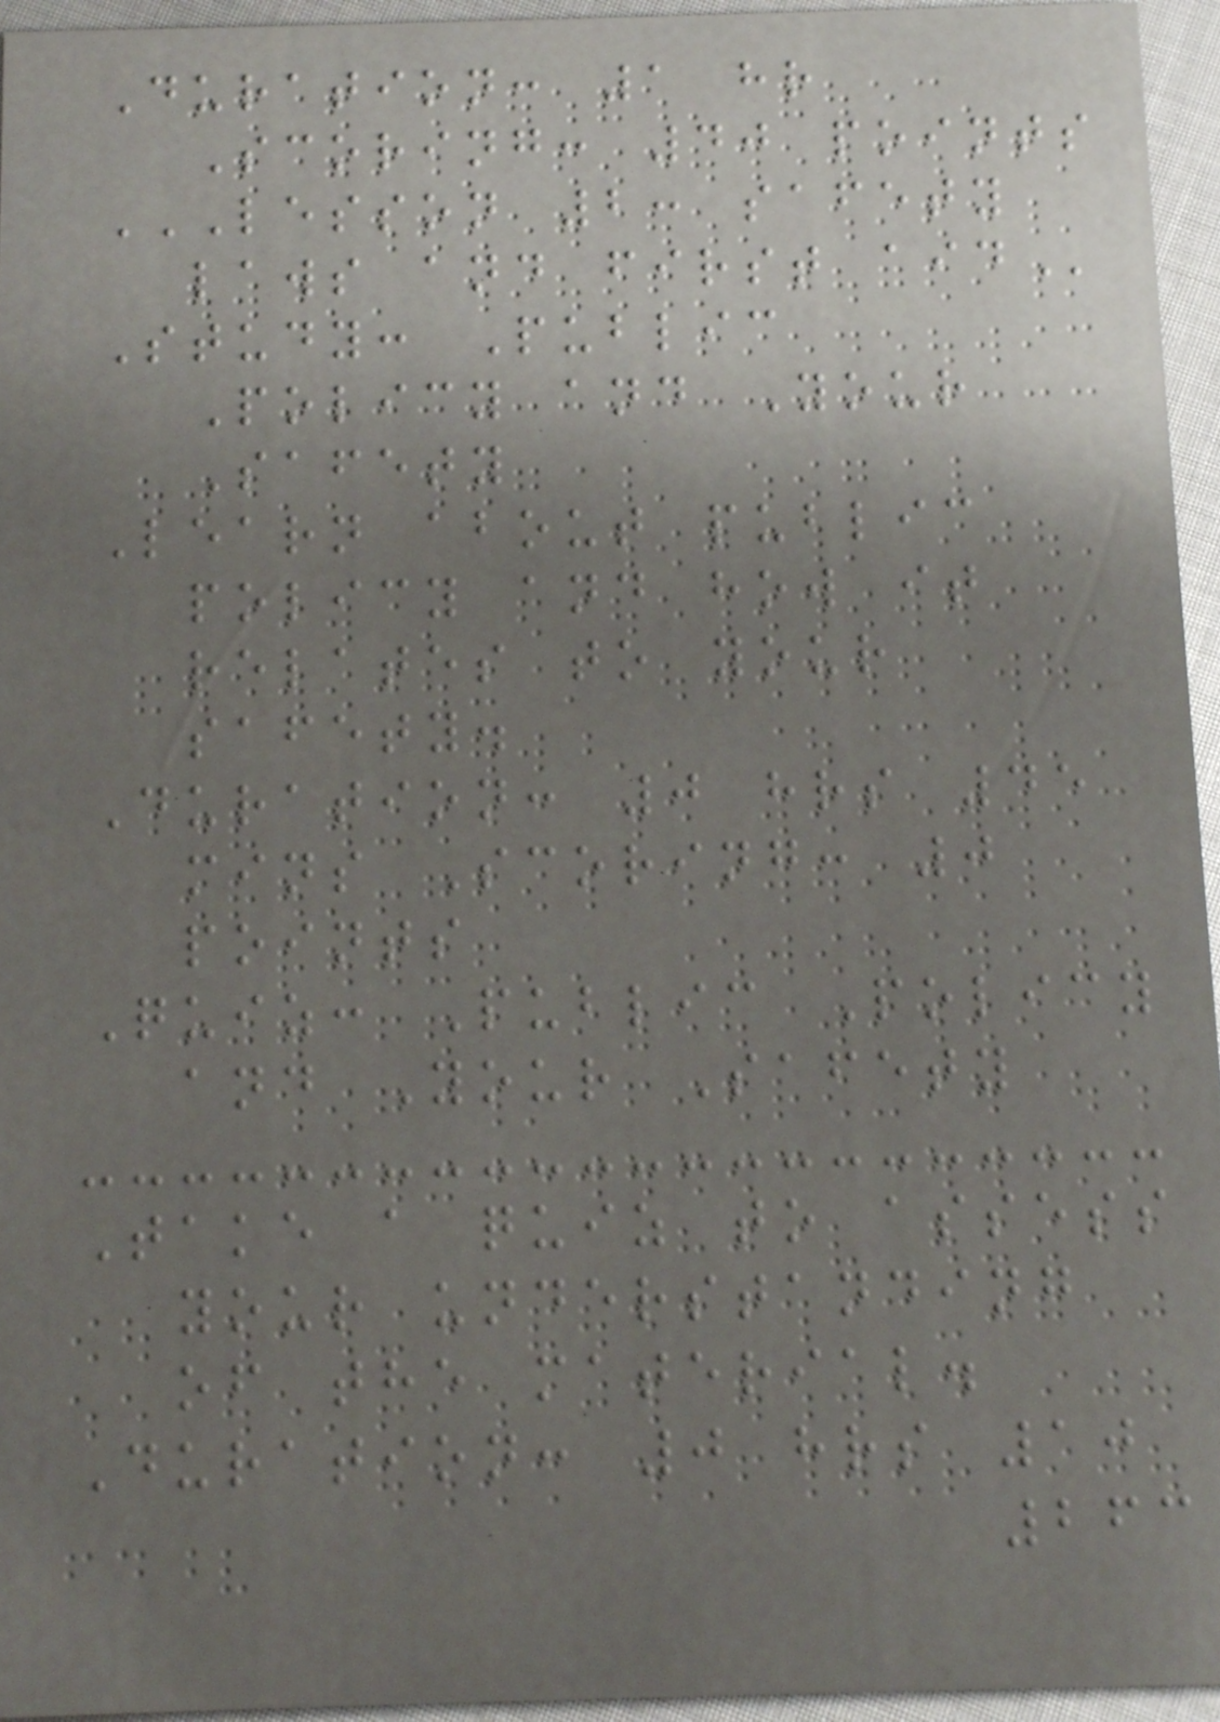Duration: 1 hr
Scoring: 40 points
LESSON 2: SAFETY
LAWS AND FIRST AID
Study: Public
Policy and Your
Safety
Learn about public
policy and how it
relates to your
safety.
Duration: 0 hrs 45
mins Scoring: 0
points
Quiz: Public Policy
and Your Safety
Take a quiz to assess
your understanding
of the material.
Duration: 0 hrs 10
263
